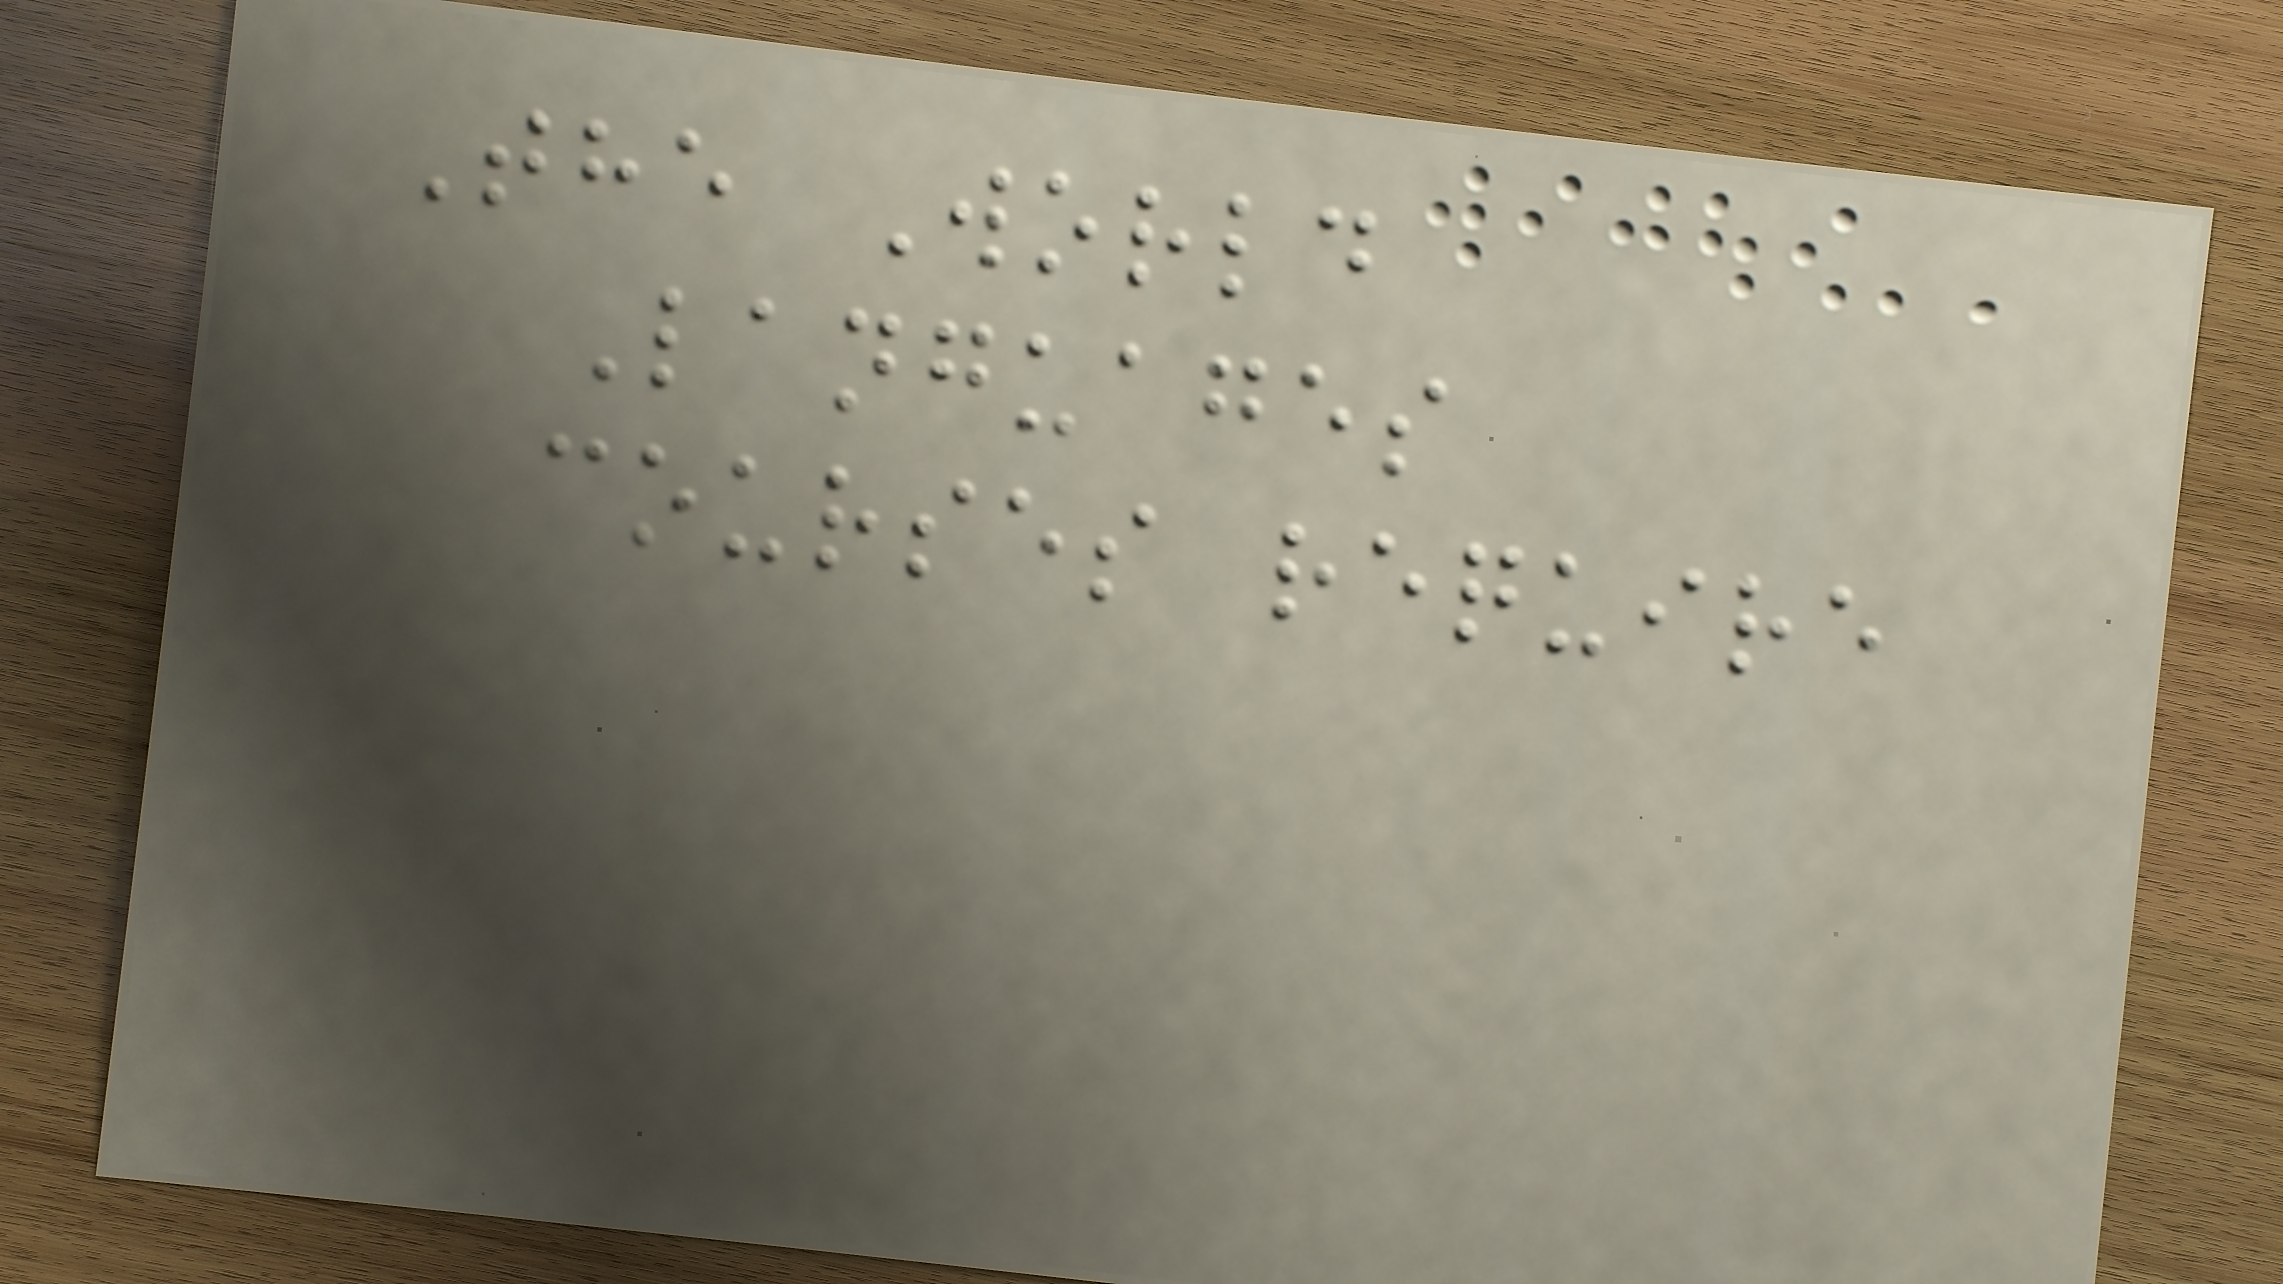The World
Languages
courses require
